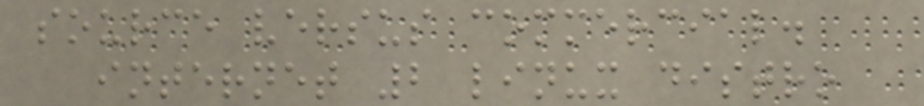source versus commercial.
internet 2 linux distro
